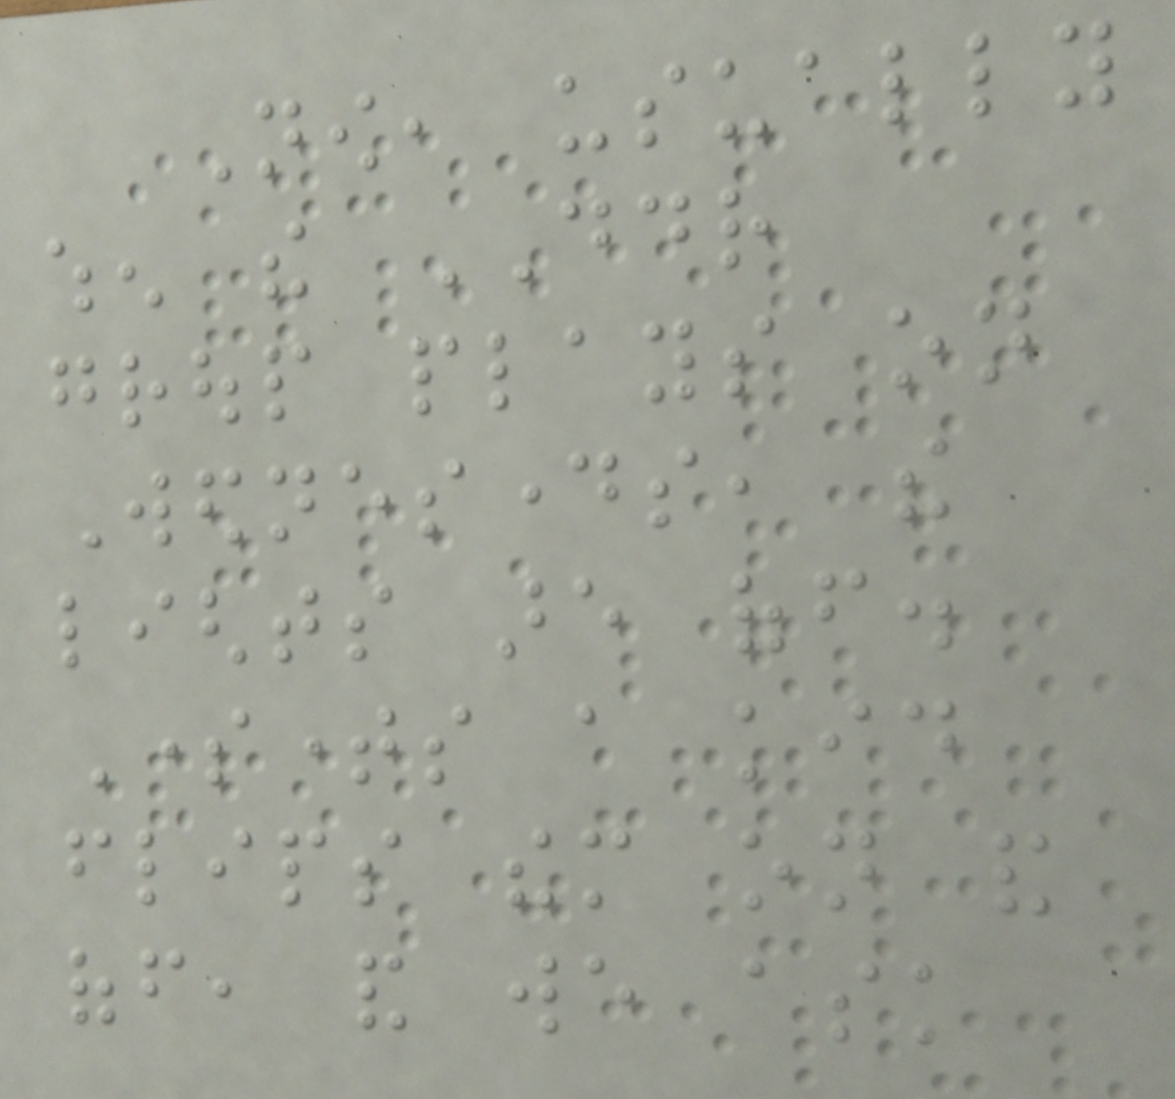Now, usually
when the DDR
group plays on
Wednesdays, the
lights are off.
Sometimes a kid
flips them on and
off, and we ask
